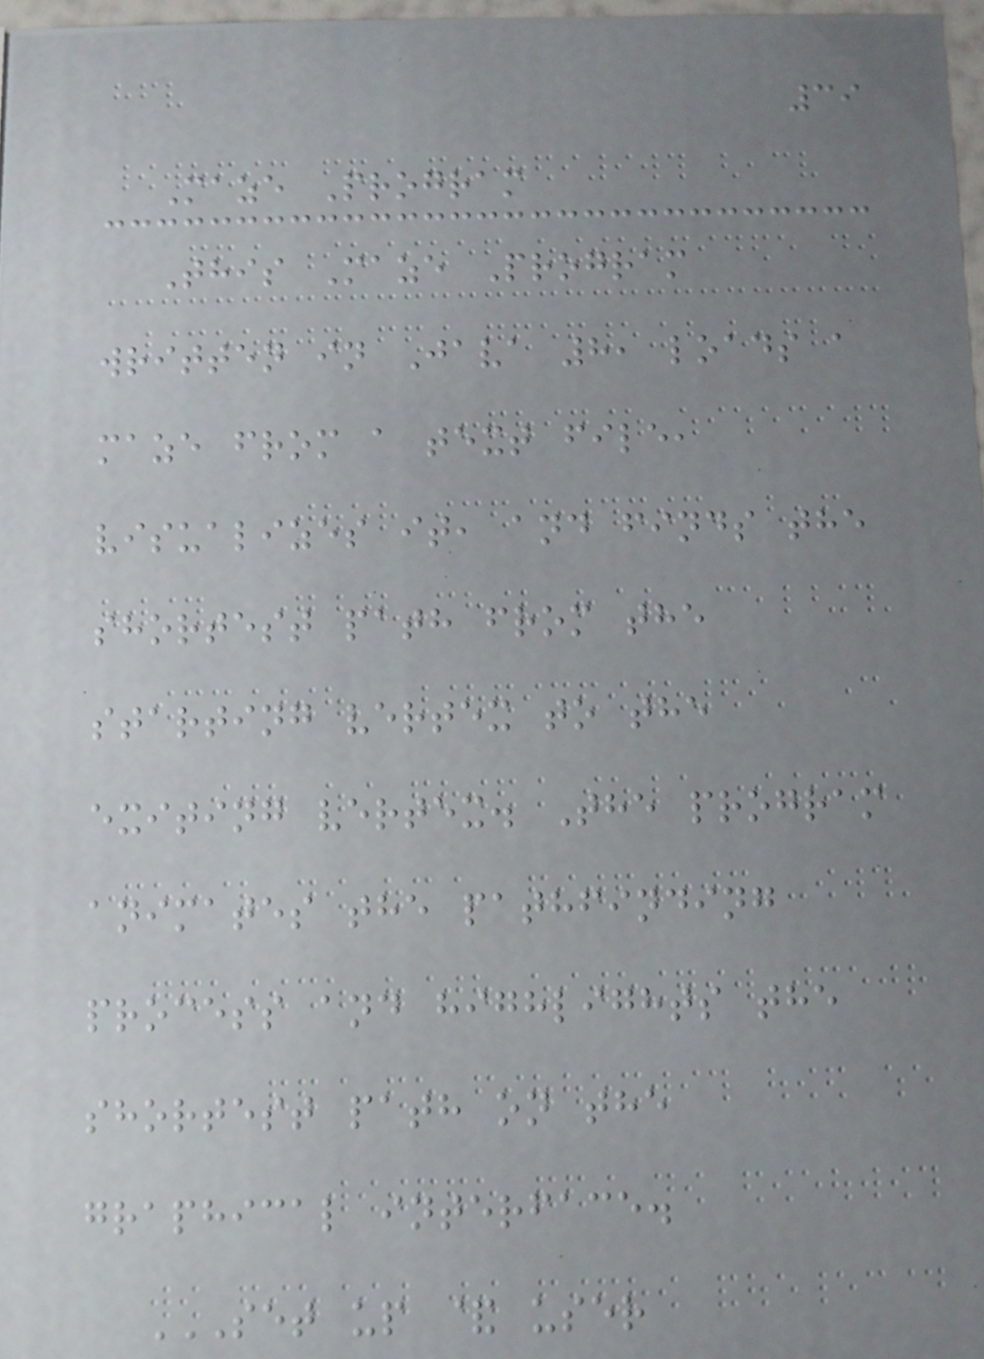39
Maze Program
This Maze Program
written in Java 8, loads a
maze from a text file,
visualizes it, and finds the
shortest path from the
starting vertex to the
exiting vertex. The program
animates the pathfinding
process and highlights the
shortest path on the
graphical interface.
SET UP & USER
